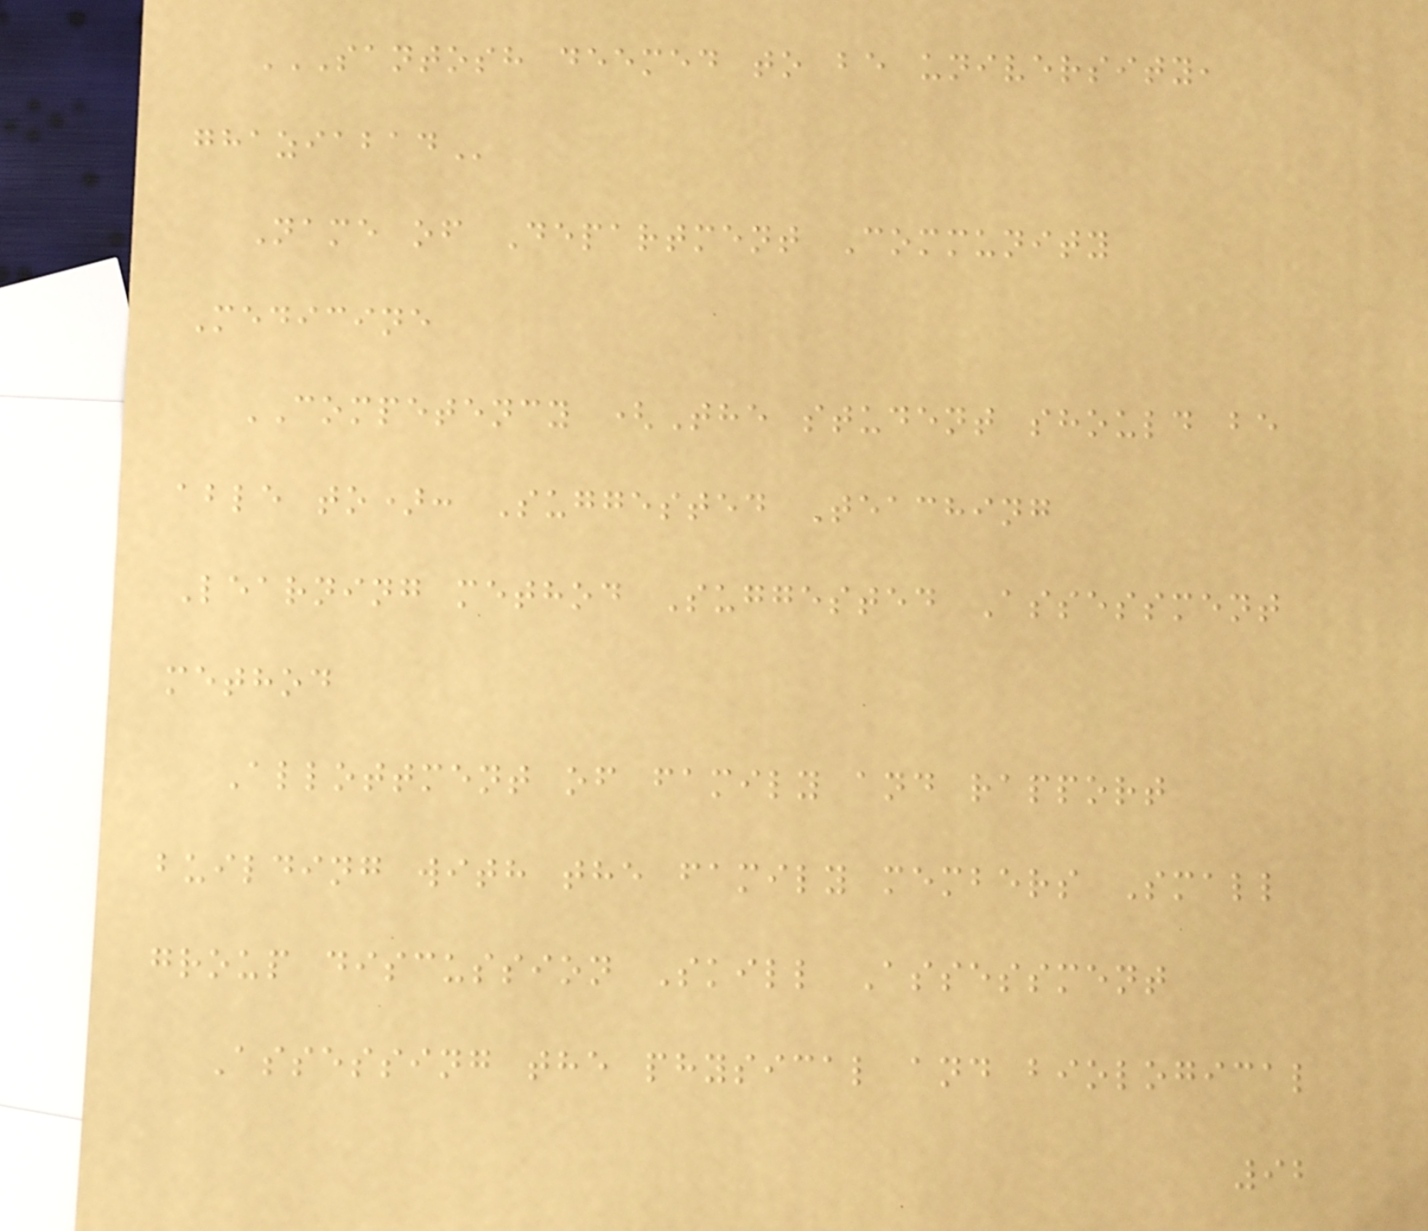SANTOSH DEEMED TO BE UNIVERSITY,
GHAZIABAD
Name of Department Community
Medicine
COMPETENCY (The student should be
able to): Suggested Teaching
Learning method Suggested Assessment
method
Allottment of family and rapport
building with the family members Small
group discussion Skill Assessment
Assessing the physical and biological
92
